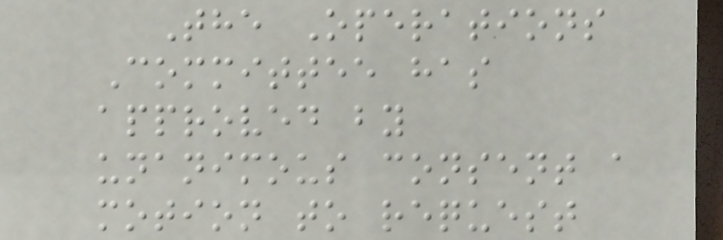The Operations
Committee has
approved by
unanimous consent a
motion to request
